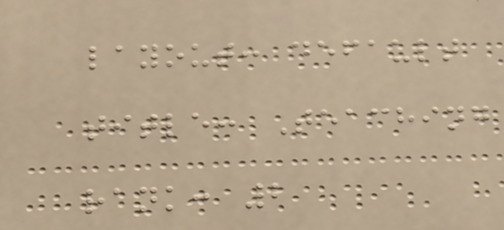layout: default
title: Teaching
rank: 2
